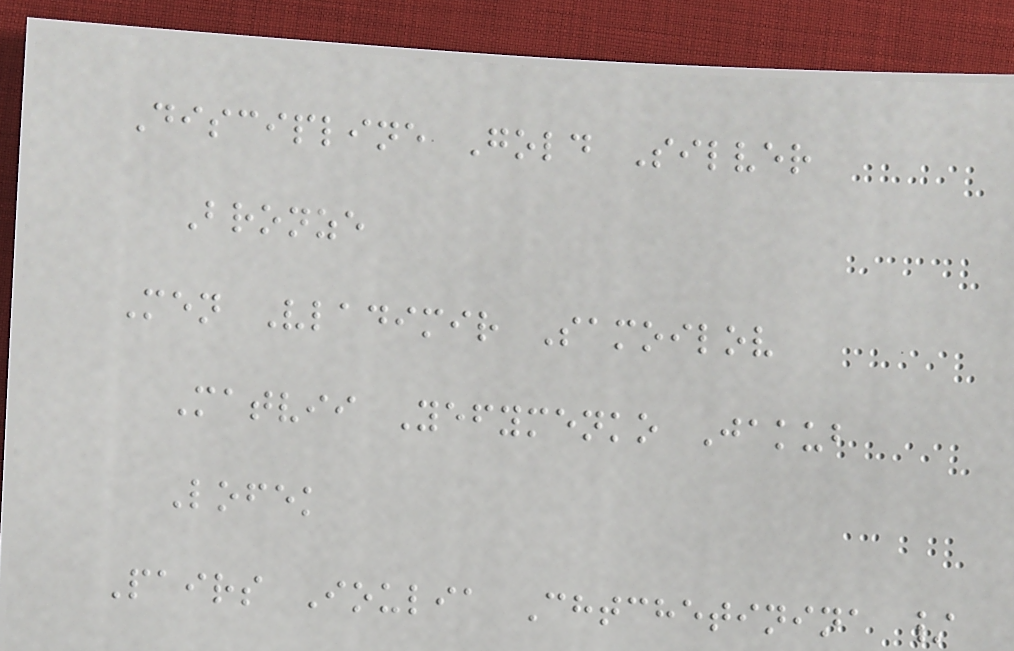Discipline Gold Silver
Bronze
Men Vladimir Samoilov
Matvii Yefymenko Jakub
Lofek
Pairs Ioulia Chtchetinina /
